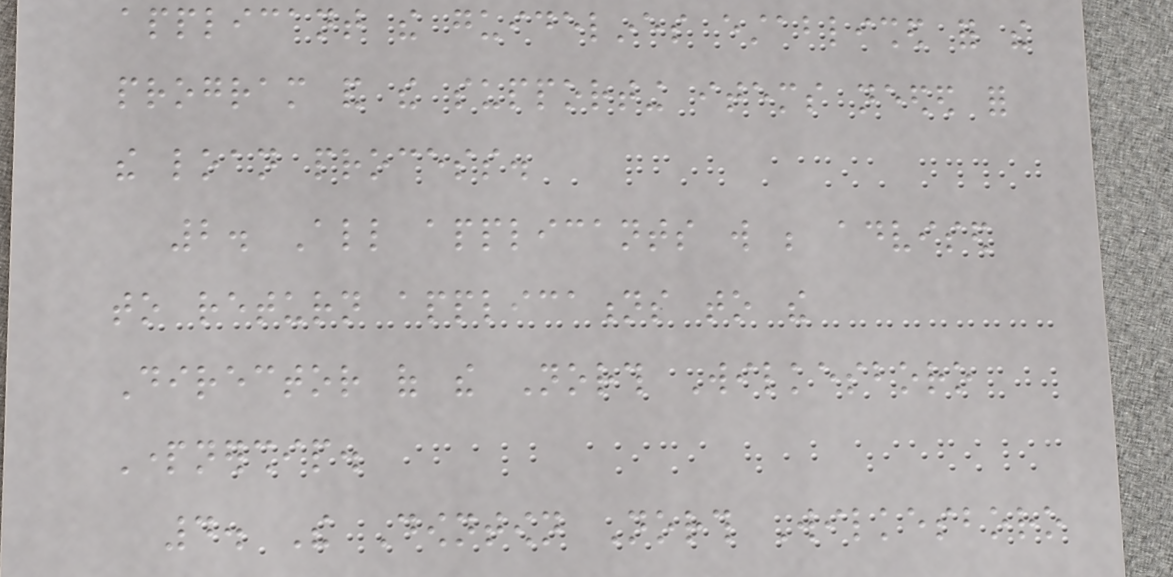applicant the guidelines established for the
program and the supporting items needed for
the loan process.
2. All applicants will be advised
to return applications to the
Director of the North Wilkesboro
Partnership.
4. The Downtown North Wilkesboro
